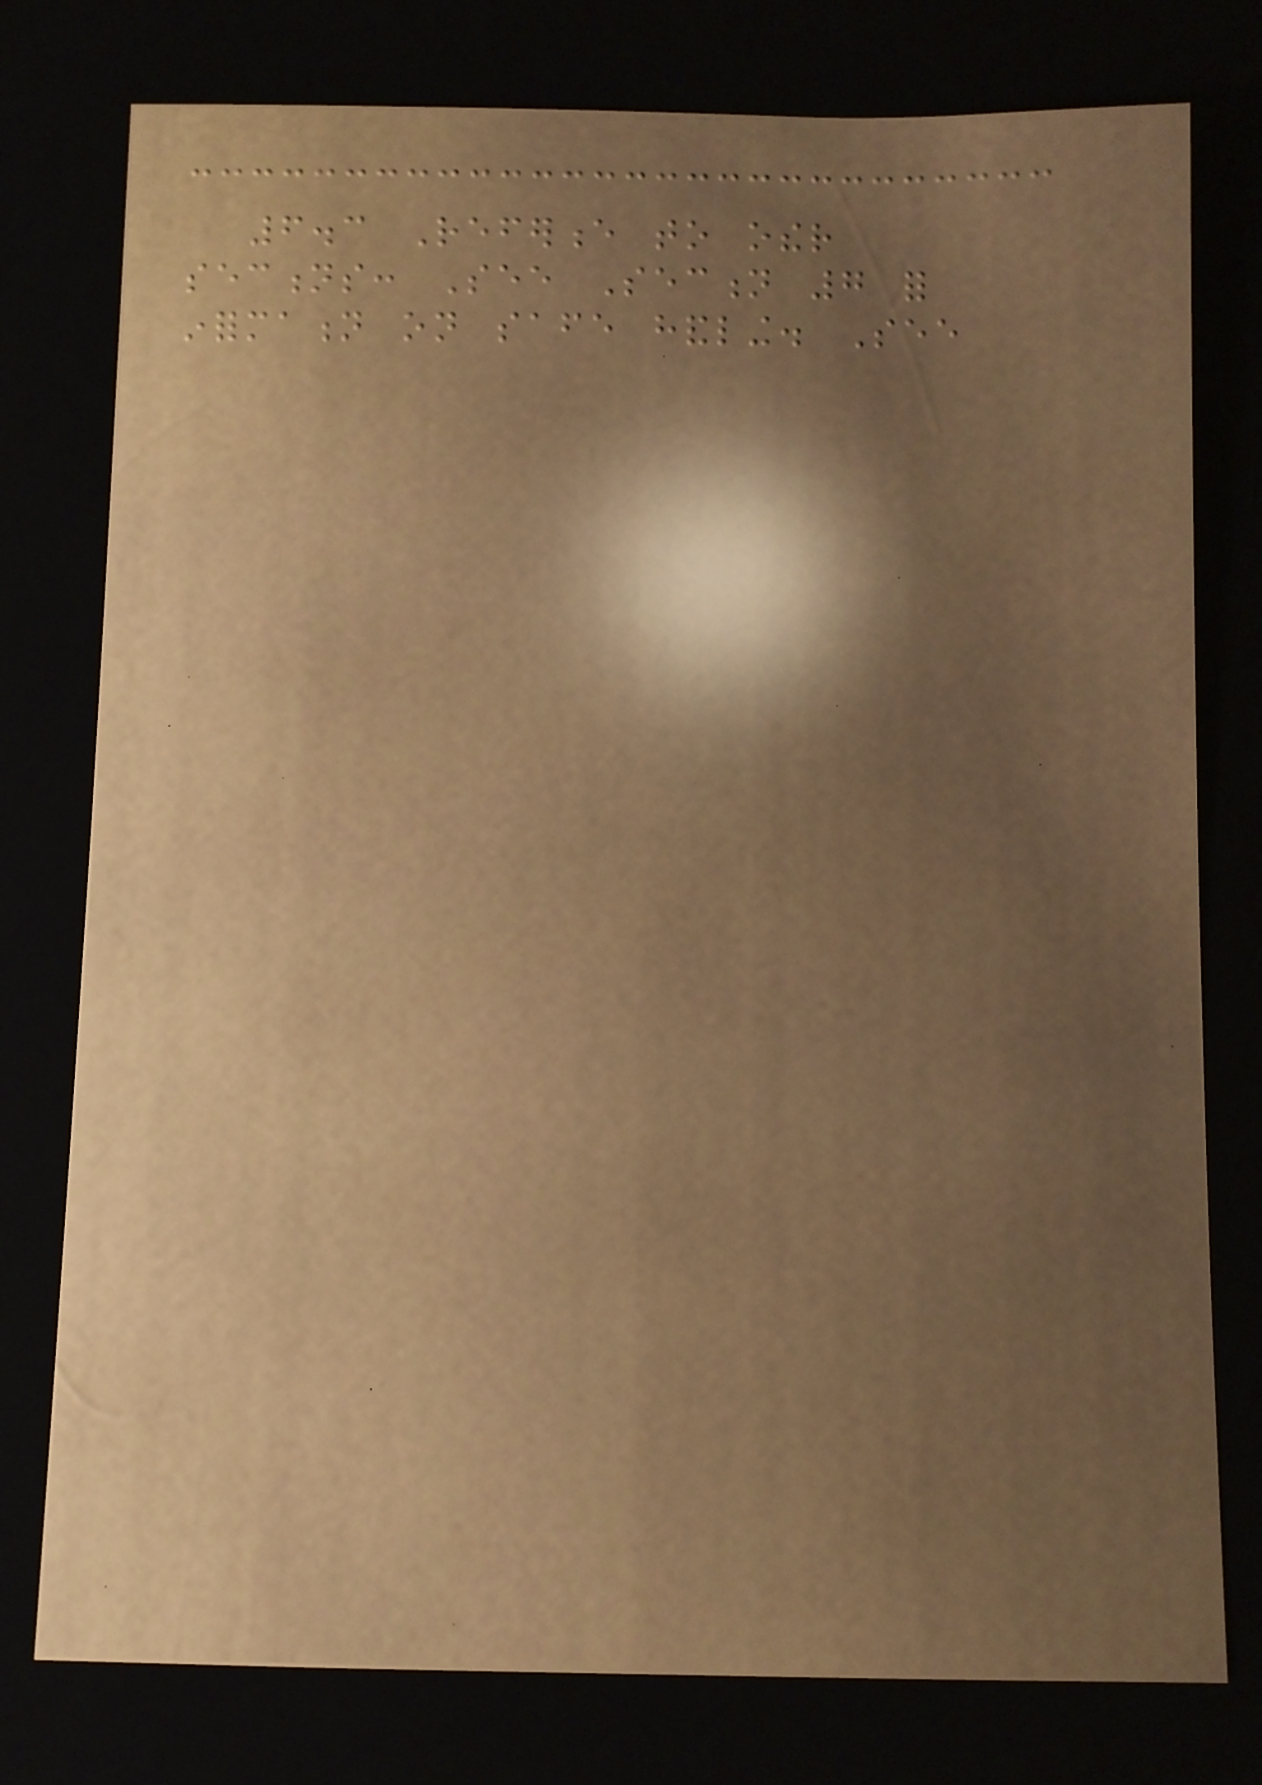6.3 Reference to other
sections: See Section 7 for
information on safe handling. See
